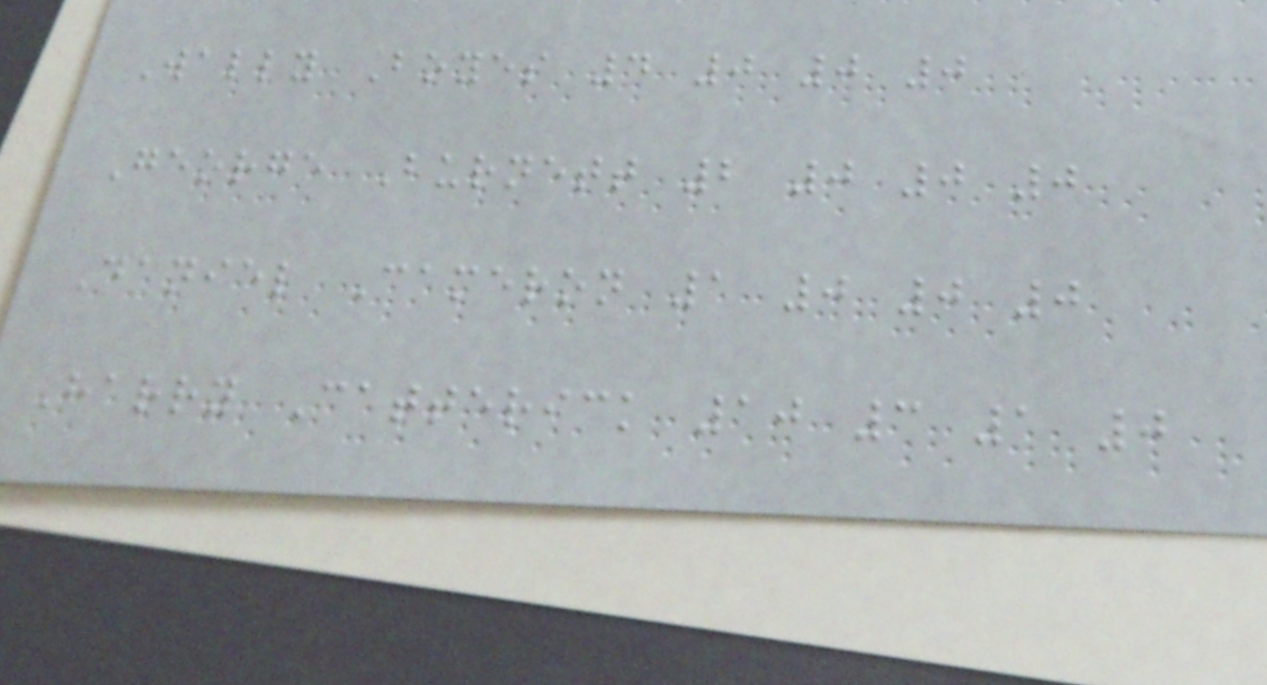Wally Boyes 4 0 0 0
George Burnett 2 0 0 0
Daniel Cameron 1 0 0 0
Harry Catterick 10 3 1 0
